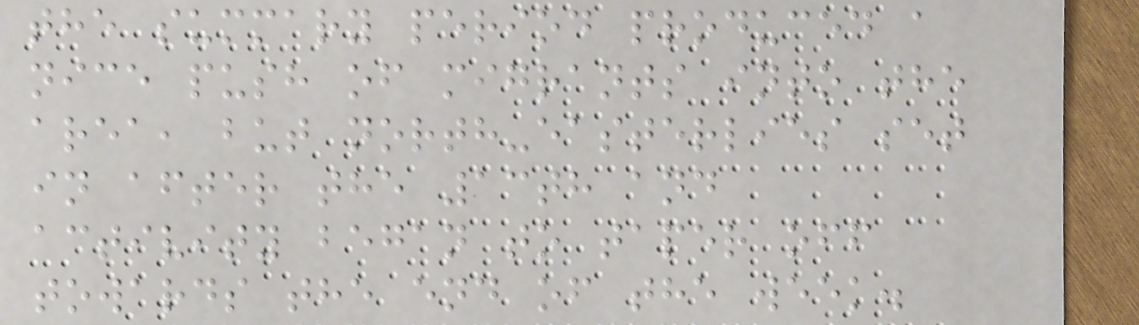the summary period produced a
nice push of migrants into the
area, but north-easterlies set
in after the 13th and
activity began to taper off
towards the end of the week.
